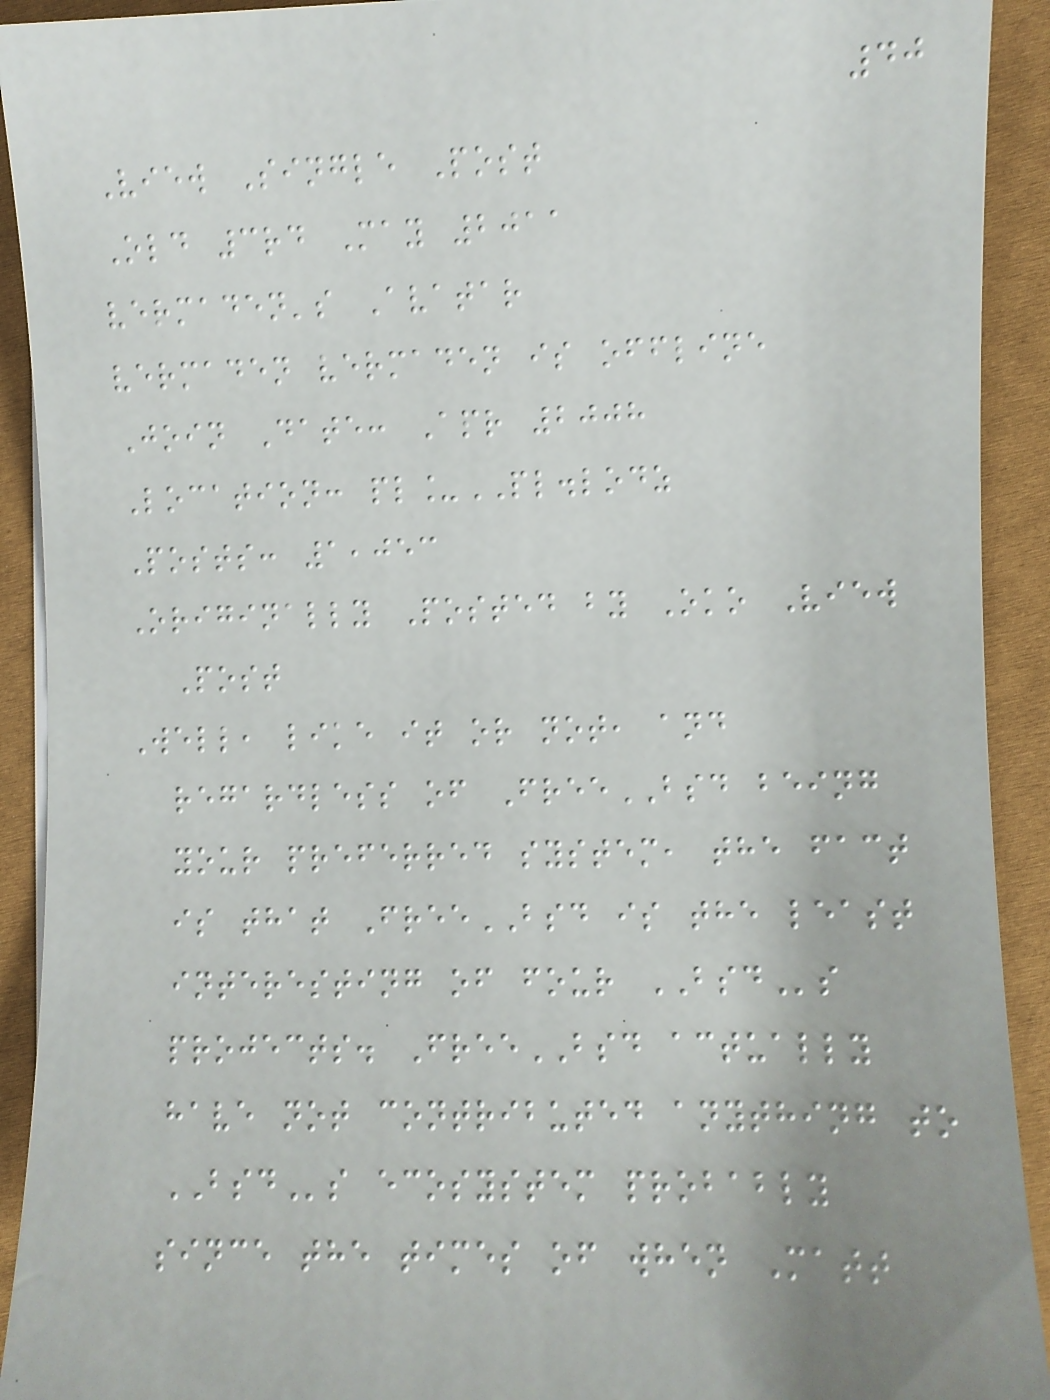40
View Single Post
Old 3rd May 2011
vermaden's Avatar
vermaden vermaden is offline
Join Date: Apr 2008
Location: pl_PL.lodz
Posts: 1,053
Originally Posted by Oko View
Post
Well, like it or not, and
regardless of FreeBSD being
your preferred system, the fact
is that FreeBSD is the least
interesting of four BSDs
projects. FreeBSD actually
have not contributed anything to
BSDs ecosystem probably
since the times of when Matt
